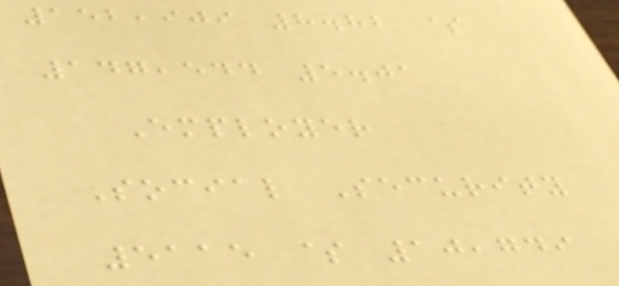152,909 8.82 $
147,544 5.01
Employer
Social Security
5115 $ 10,749
